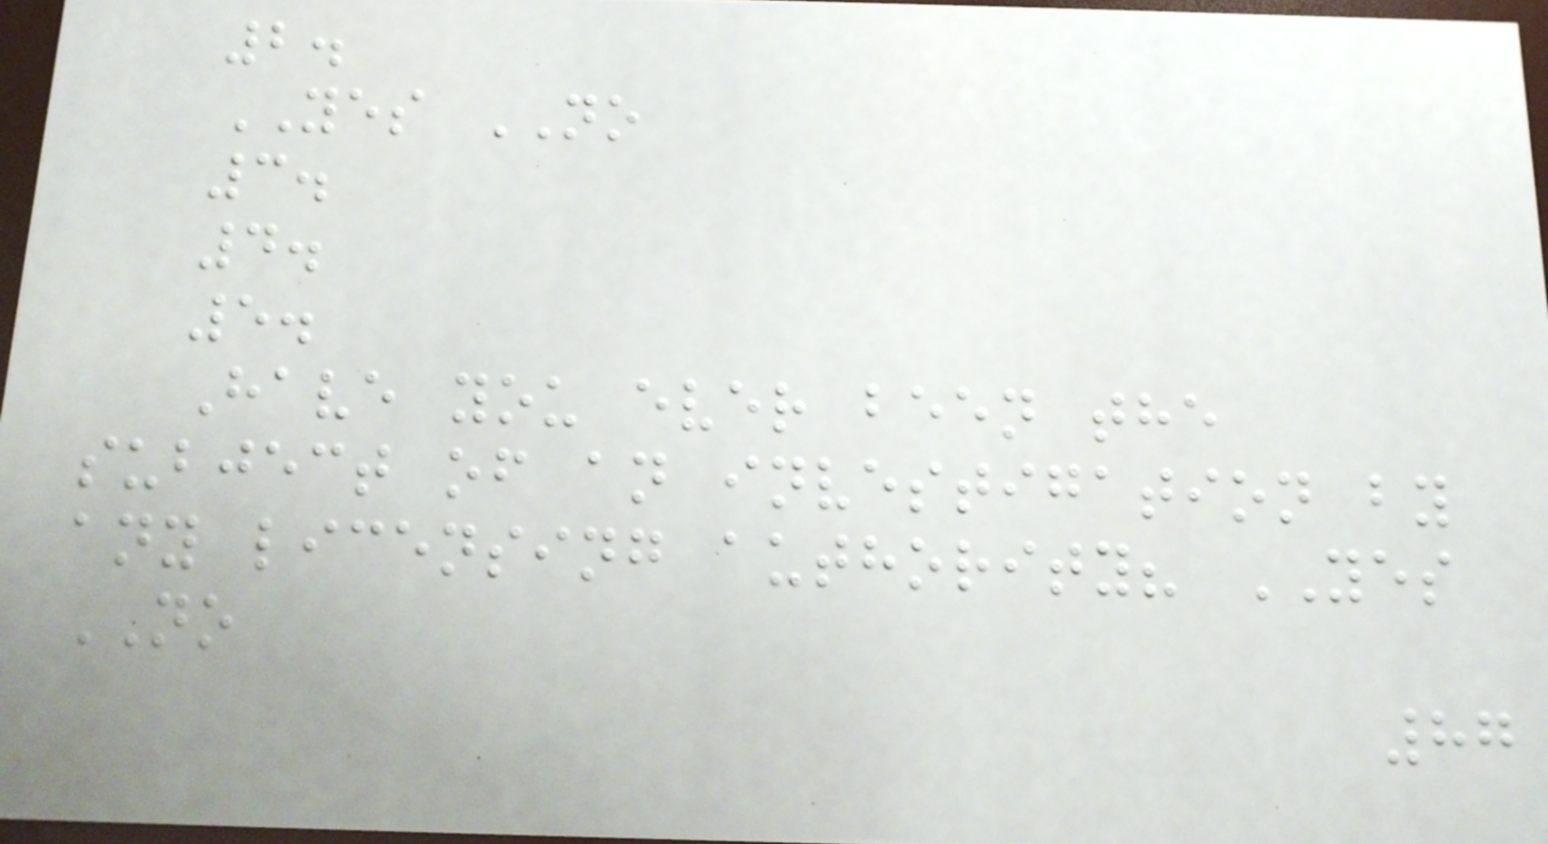2.
YES NO
3.
4.
5.
Have you ever been the
subject of an investigation by
any licensing authority? YES
NO
87
